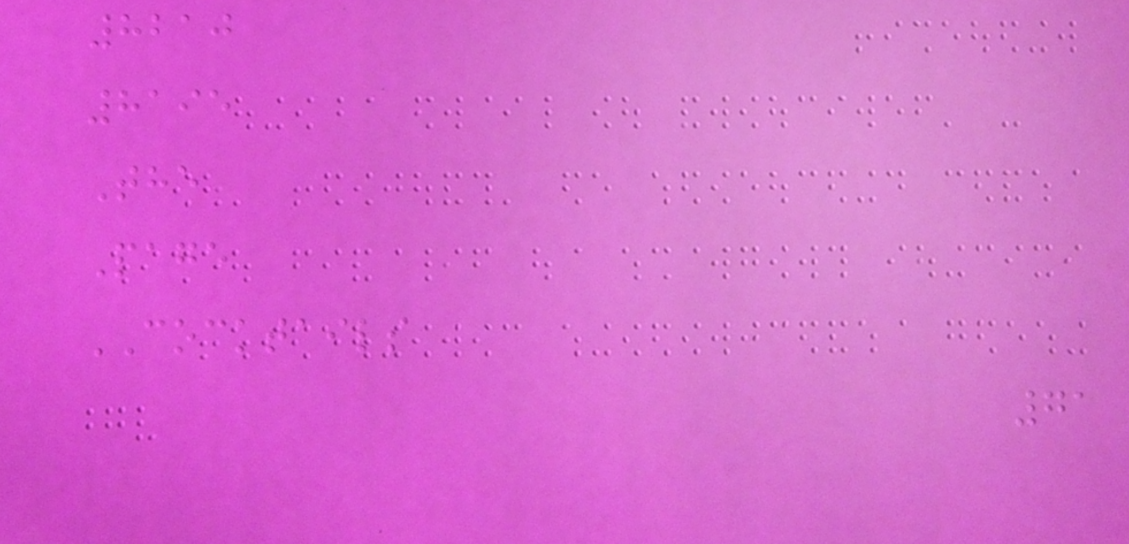8210
8195
The
Page
COCKTAILS
71
